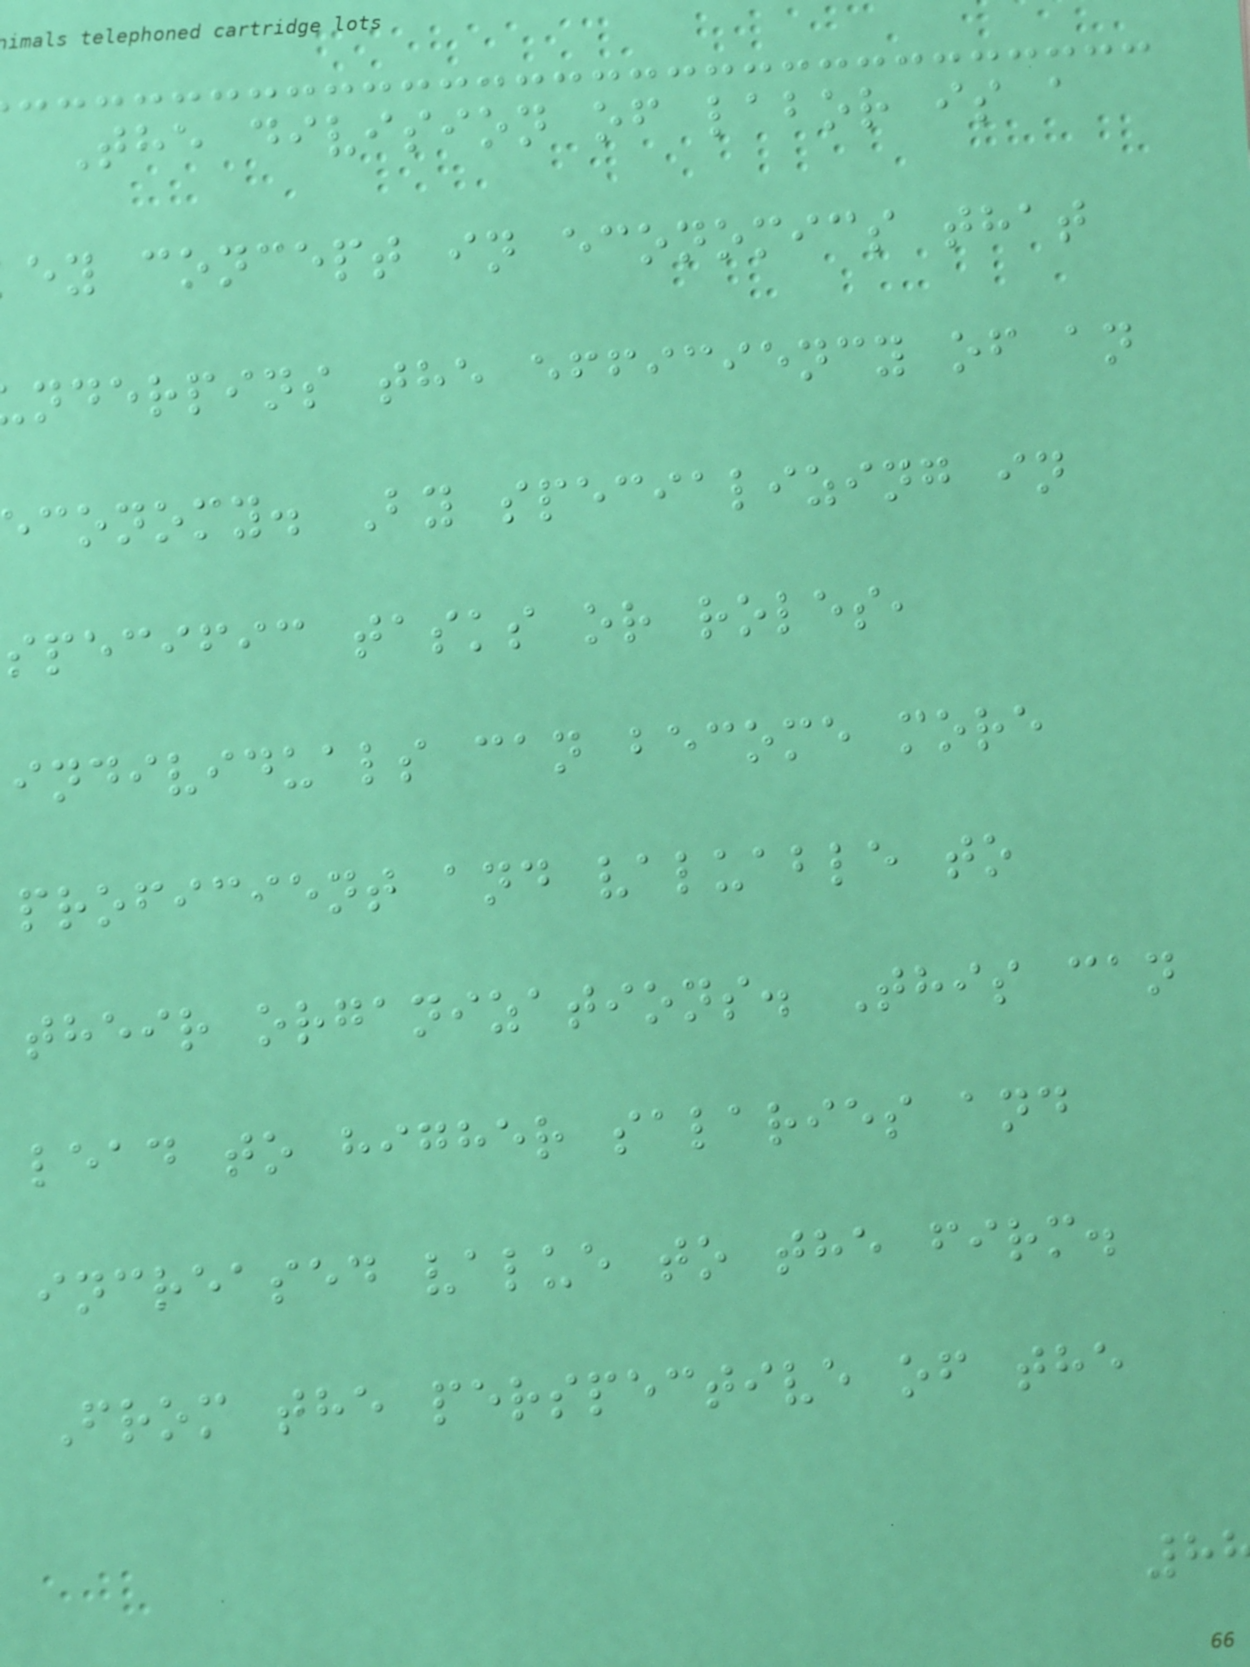The division of labor is a
ey concept in economics that
nderpins the efficiency of an
conomy. By specializing in
specific tasks or roles,
individuals can become more
proficient and valuable to
their organizations. This can
lead to higher salaries and
increased value to the firm.
From the perspective of the
